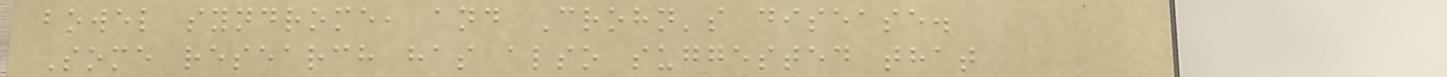bowel syndrome, and Crohn's disease.
Some research has also suggested that
